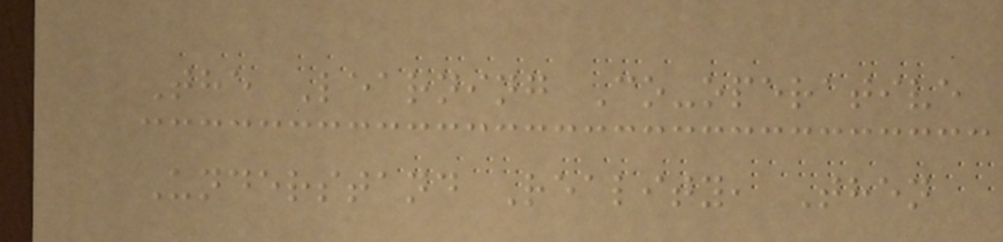The Learning Co-operative
Understand Reality, Then
